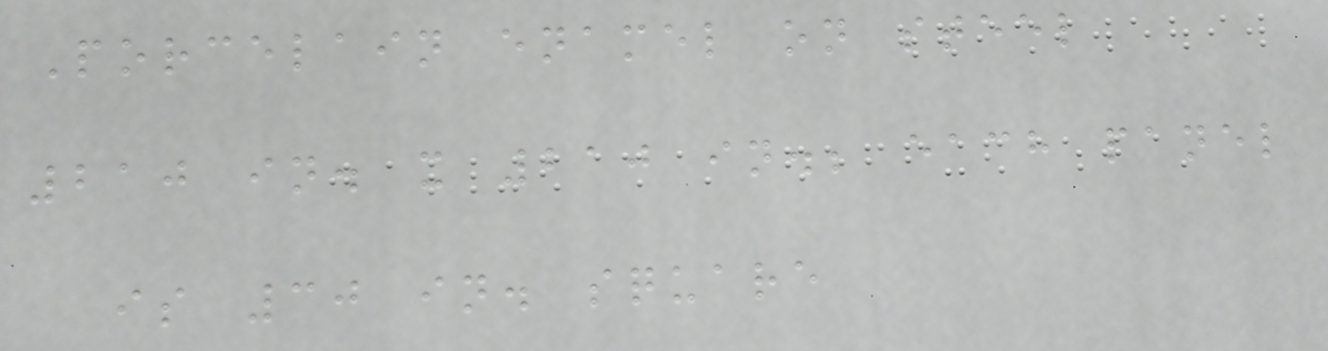Porcelain enamel on steel
210 in. x 210 in.; each panel
is 30 in. square
